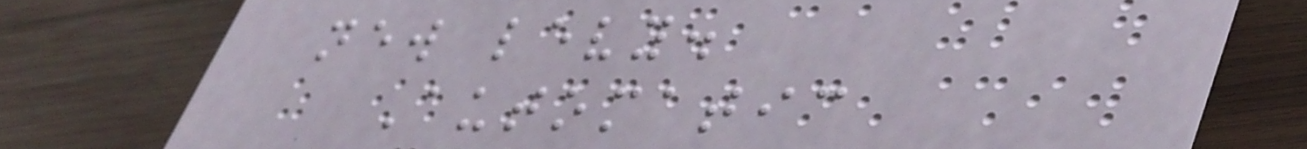new levy.
Automatic
